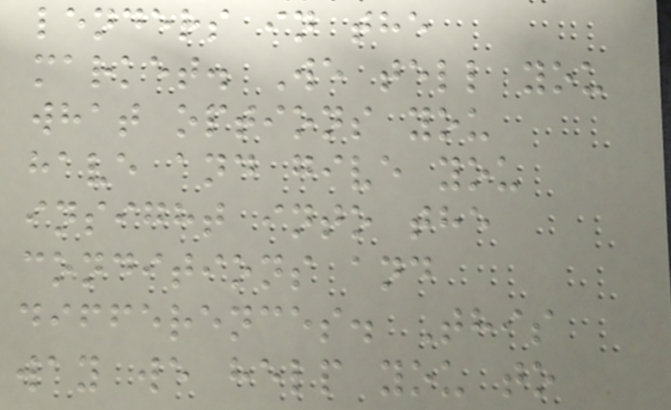lenders in the
market. We tell you
what options you
have and give you
insight into the
conditions and
differences. This
way we help you to
